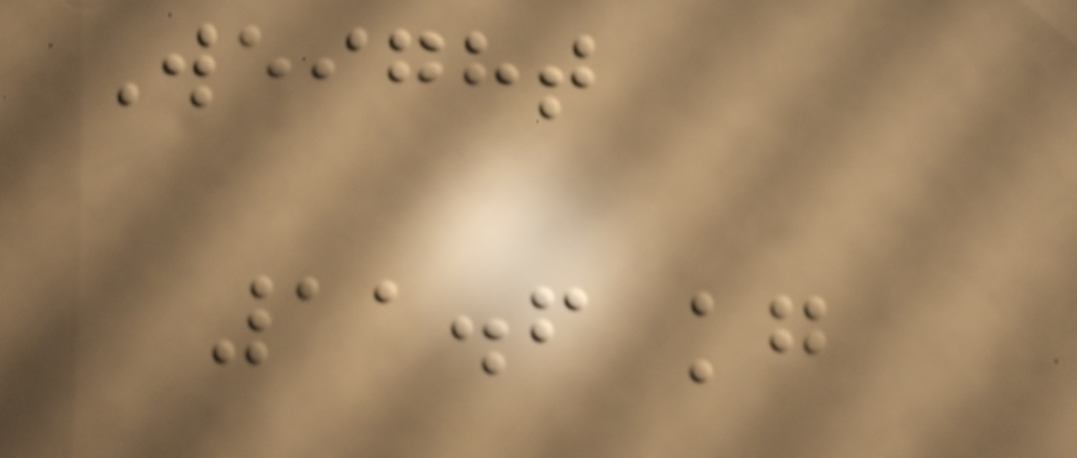Weight
11.6 kg
